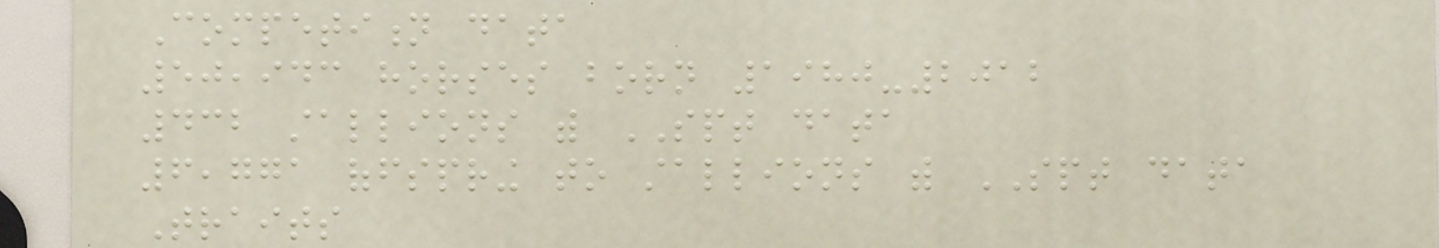Competition data
50,943 horses born 1980-2012
432 stallions with SPT data
6,771 offspring to stallions with SPT data
Traits
